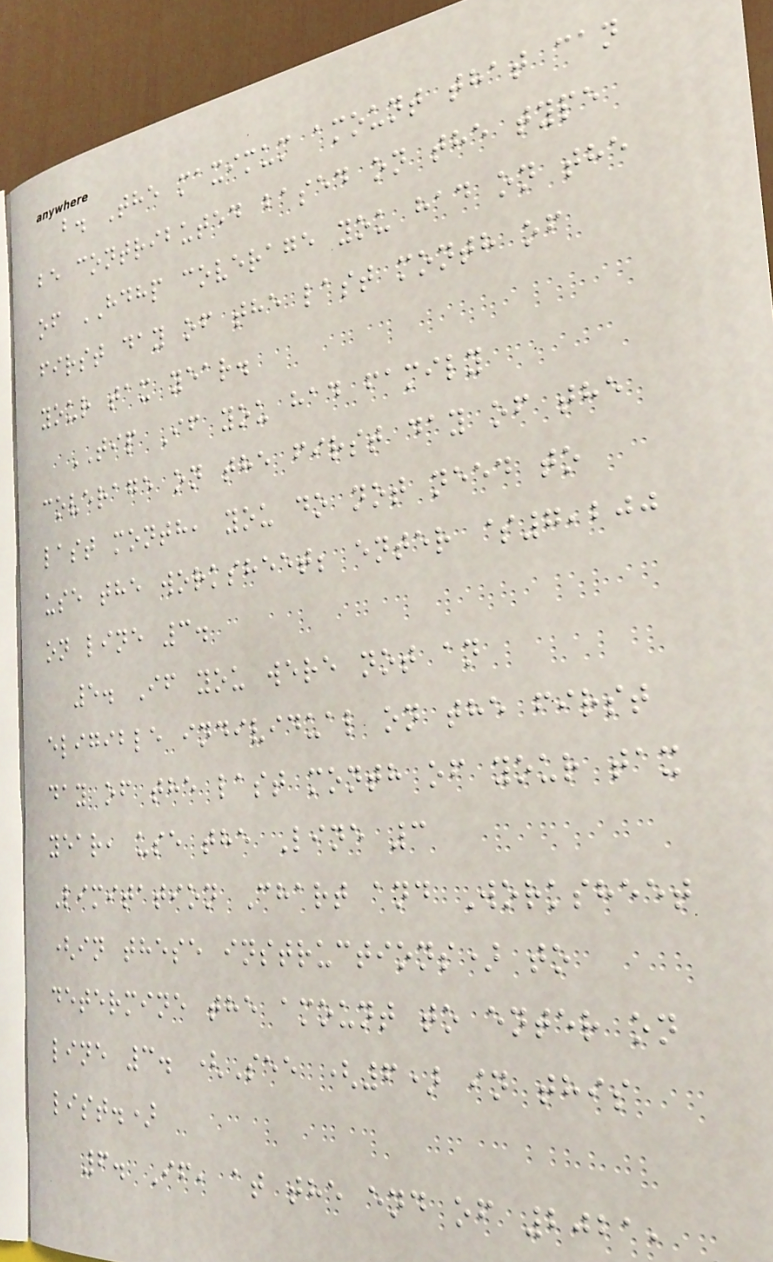b. The maximum amount that can
be contributed based on the type
of HDHP coverage you had on the
first day of the last month of
your tax year.
TIP If you had family
coverage on the first day of the
last month, you do not need to
use the worksheet; enter $7,200
on line 3.
5. If you were not an
eligible individual on the first
day of the last month of your tax
year, use the Line 3
Limitation Chart and Worksheet
(in these instructions) to
determine the amount to enter on
line 3. (See (6) in this
list.)
6. If, at the end of 2021,
